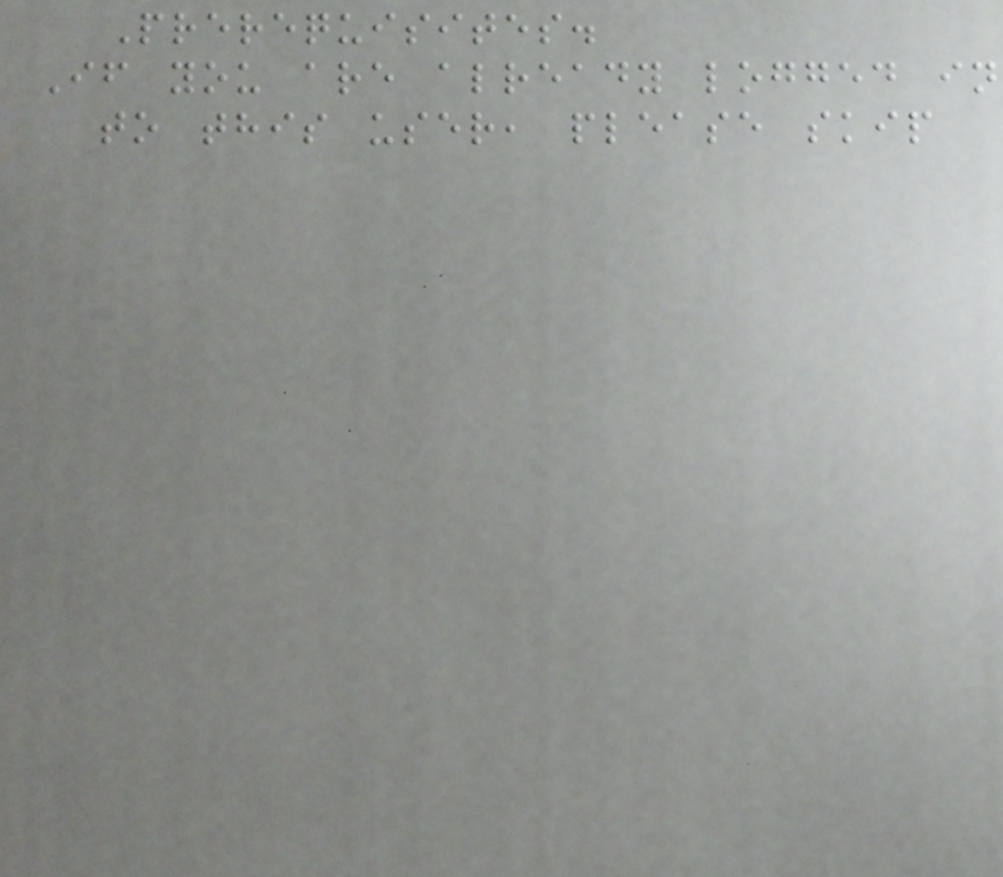Prerequisites.
If you are already logged in
to this user, please skip
